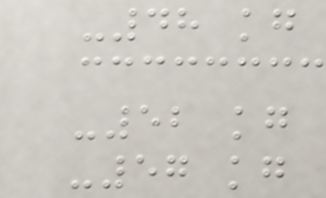-48 kg
-52 kg
-57 kg
